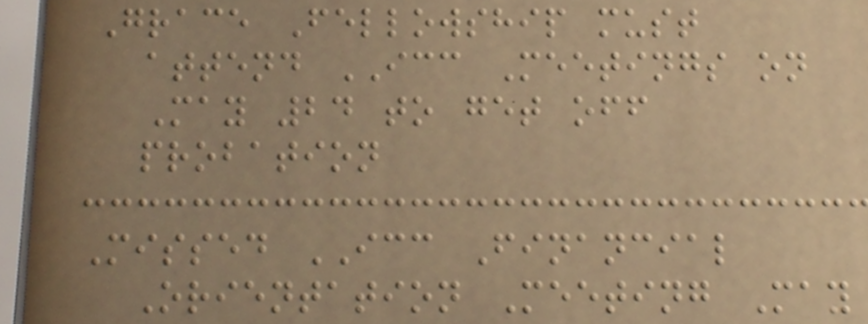Grace Fellowship must
attend ICC Meetings on
May 24 to get off
probation
Missed ICC Financial
Orientation Meeting May
